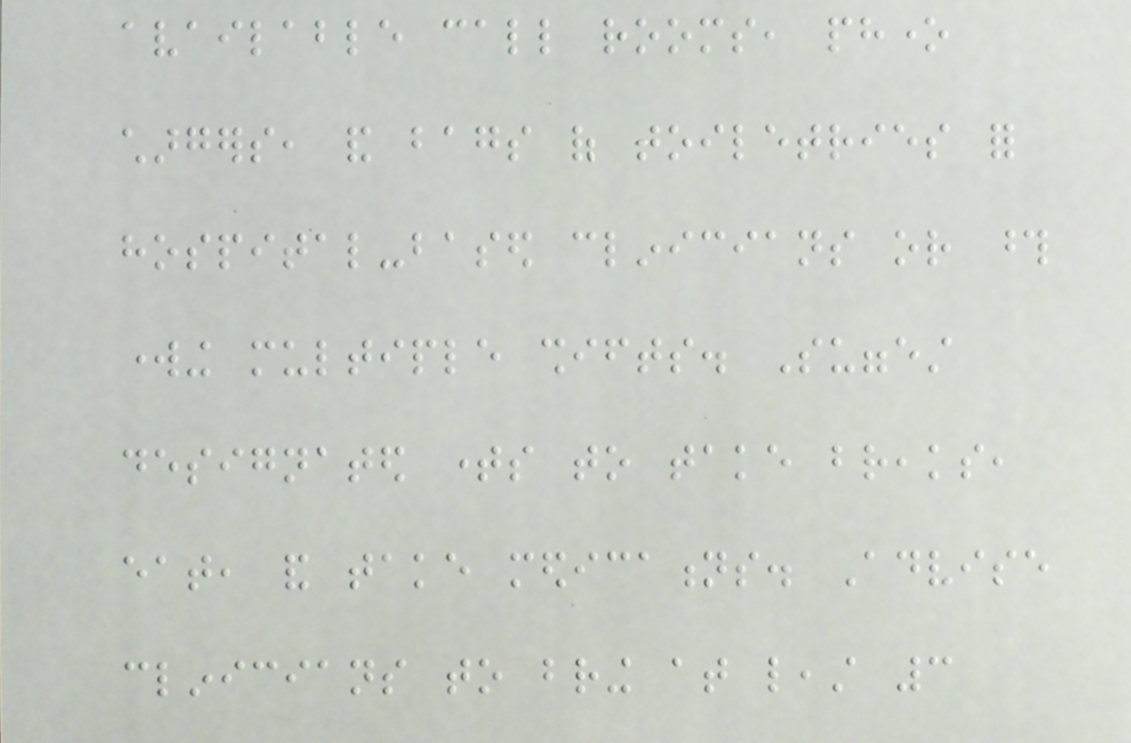available call rooms, phone
chargers, and bags of toiletries for
hospital-based clinicians or those
working multiple shifts. Suggest
designated times to take breaks,
eat, and take medications. Advise
clinicians to bring at least 3
